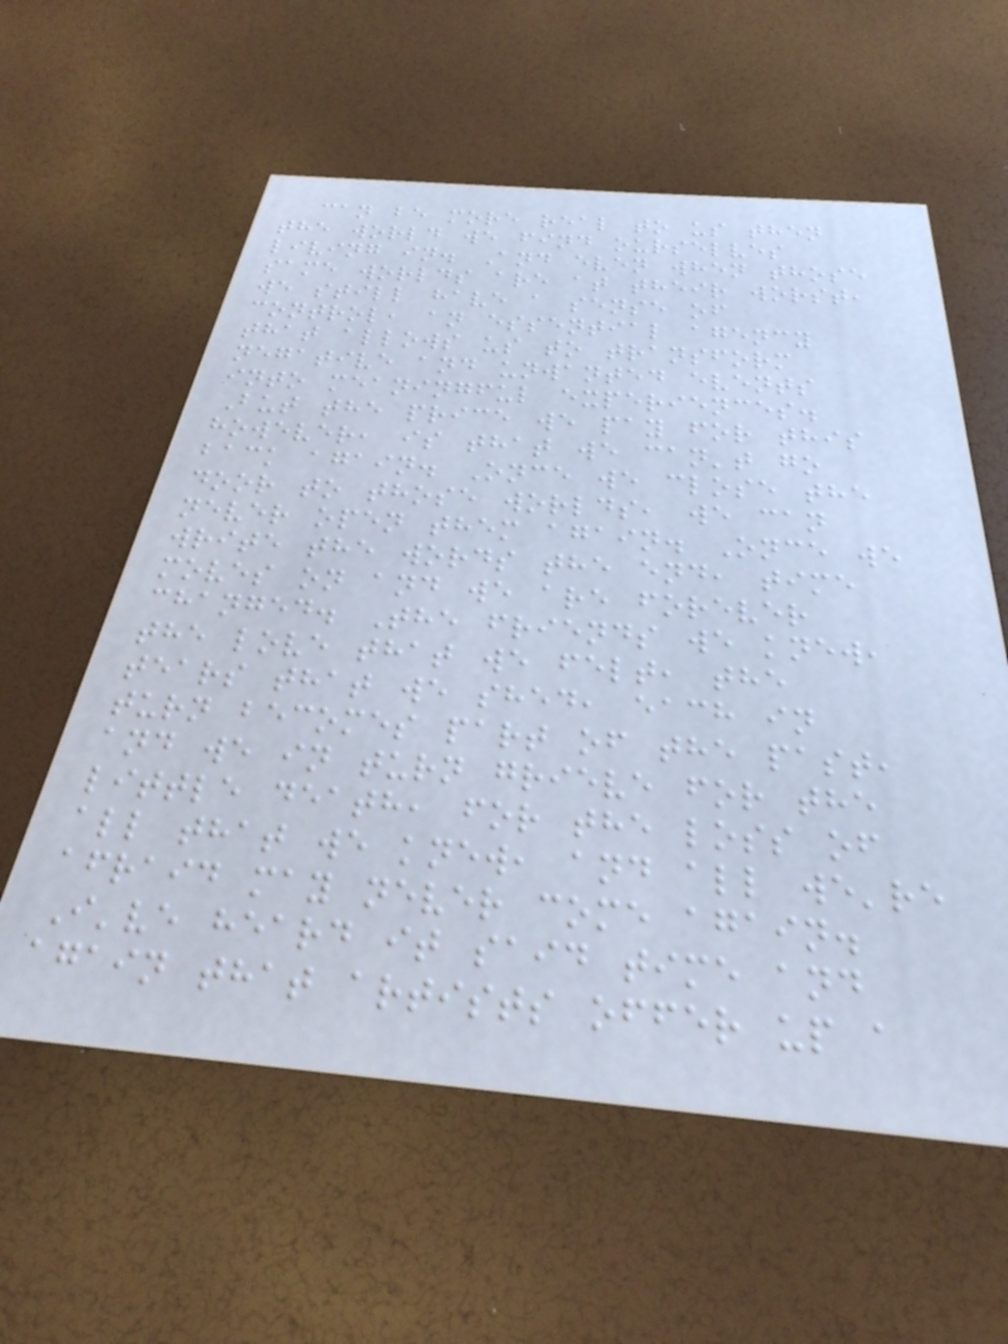can be more real to us then
the world we find ourselves
living in. And even when those
same worlds are at their worst,
we still have a sense of
control, an essential agency
that allows us to transform
negative and unwanted events
into meaningful experiences.
But the price we pay for this
however, is that we can't go
back again. Once we close the
door to those worlds, we can
never open them again. Once we
write the words the end, time
moves on and we are forever
changed. The friends we knew,
the love that we felt, the
tears that we shed, each in
turn becomes part of the past,
and we in turn grieve for the
little death, for the loss of
all that we knew, and all we're
afraid may never come again.
I've heard it said time and
again that artists offer up a
